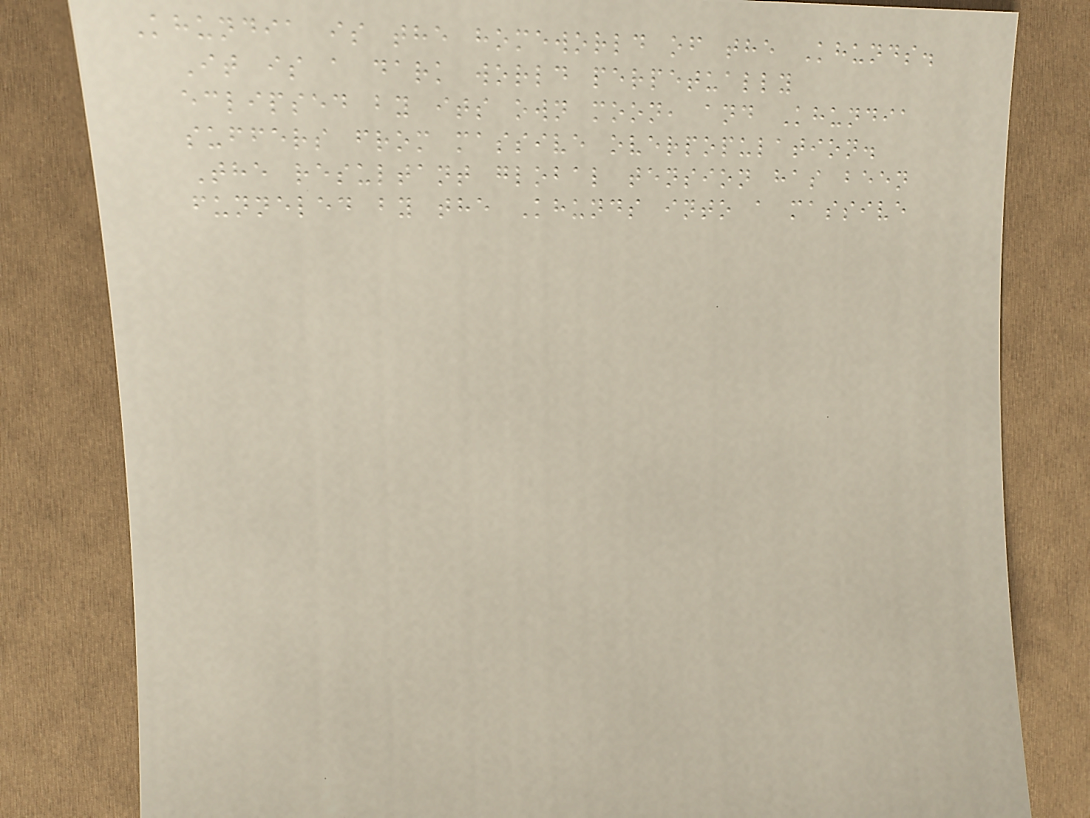Khundia is the homeworld of the Khunds.
It is a dark world perpetually
eclipsed by its own moon, and Khundia
suffers from massive overpopulation.
The resultant global tension has been
funneled by the Khunds into a massive
